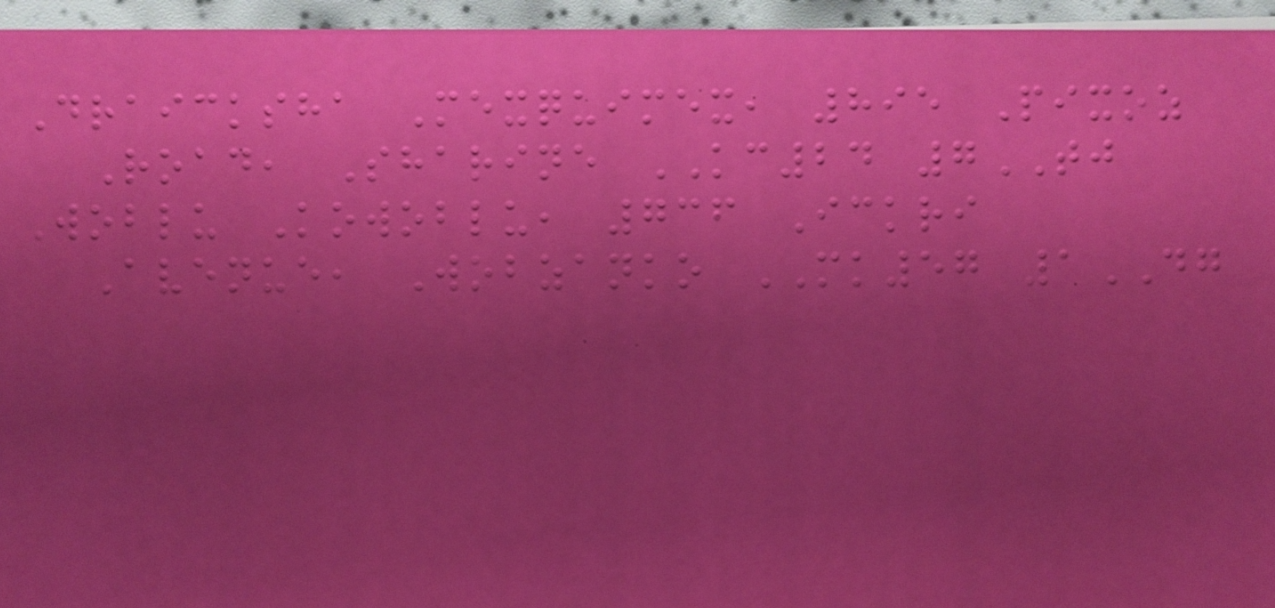Draicksha Mexquimex, 895 Pixoz
Road, Sharine KC24 7TJ
Woblu Kowoblu, 736 Ickri
Avenue, Wobzanko MK57 1DG
